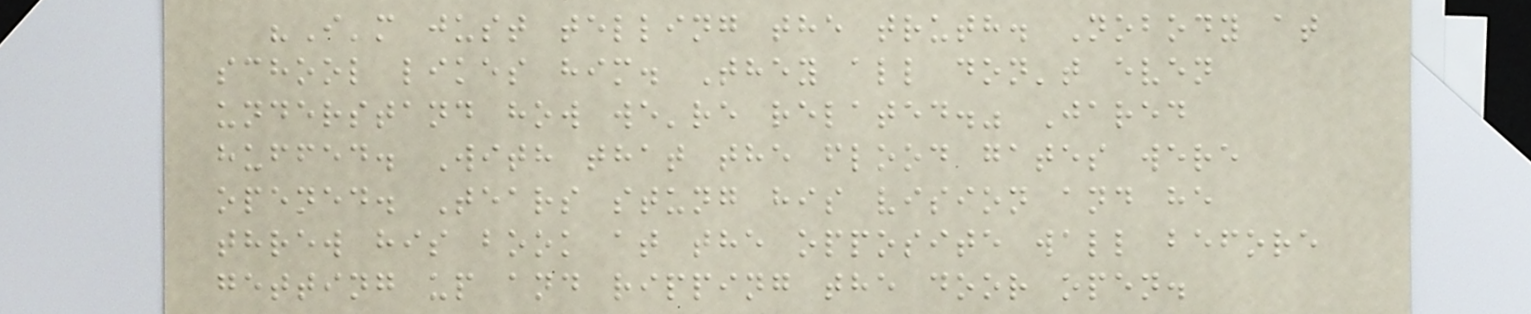"I'm just telling the truth. Nobody at
school likes him. They all don't even
understand how we're related." Jared
huffed. With that the flood gates were
opened. Tears stung his vision and he
threw his book at the opposite wall before
getting up and ripping the door open.
